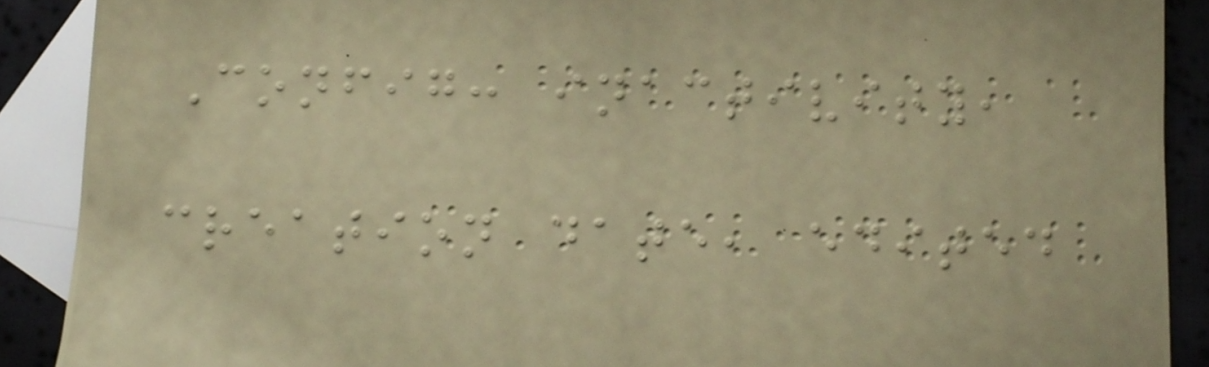Config: inactivity,
creation date, edited
